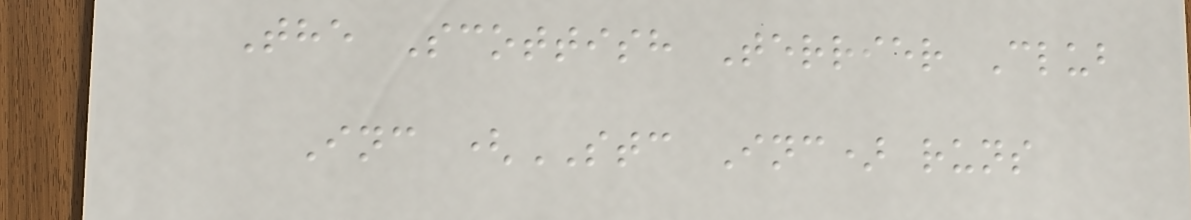The Scottish Terrier Club
Inc (STC Inc) runs
